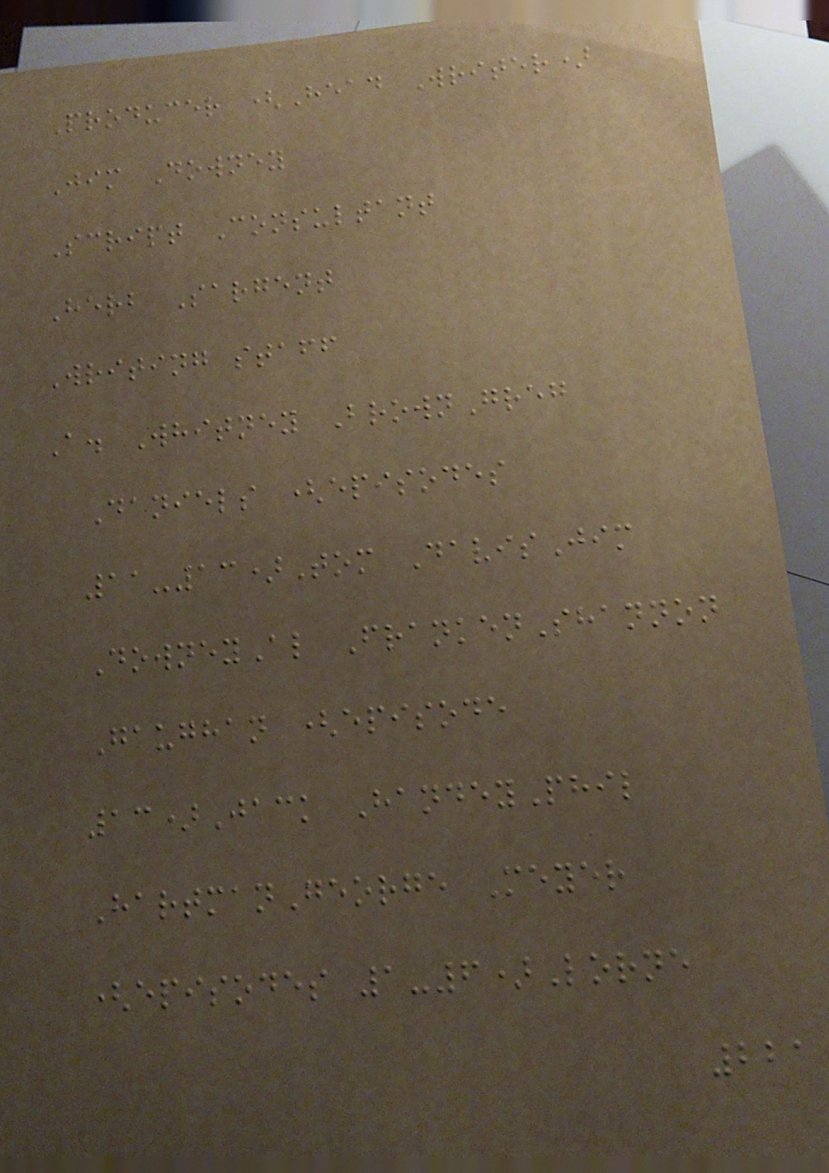Producer (Head Writer)
Jim Downey
Script Consultant
Herb Sargent
Writing staff
A. Whitney BrownGreg
Daniels (episodes
11-13)Tom DavisJim
DowneyAl FrankenShannon
Gaughan (episode
13)Jack HandeyPhil
HartmanGeorge Meyer
(episodes 1-6)Lorne
221
